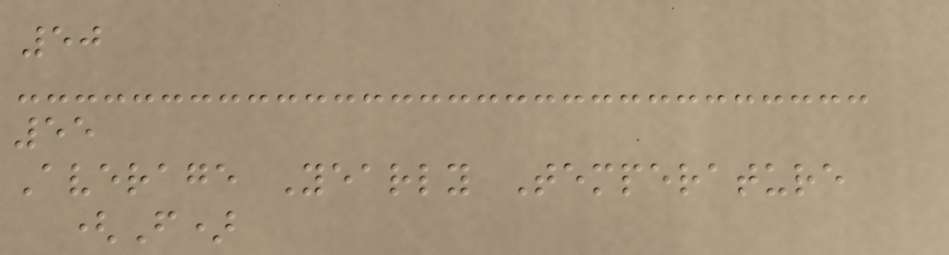50
55
Average Yearly Temperature
(F)
